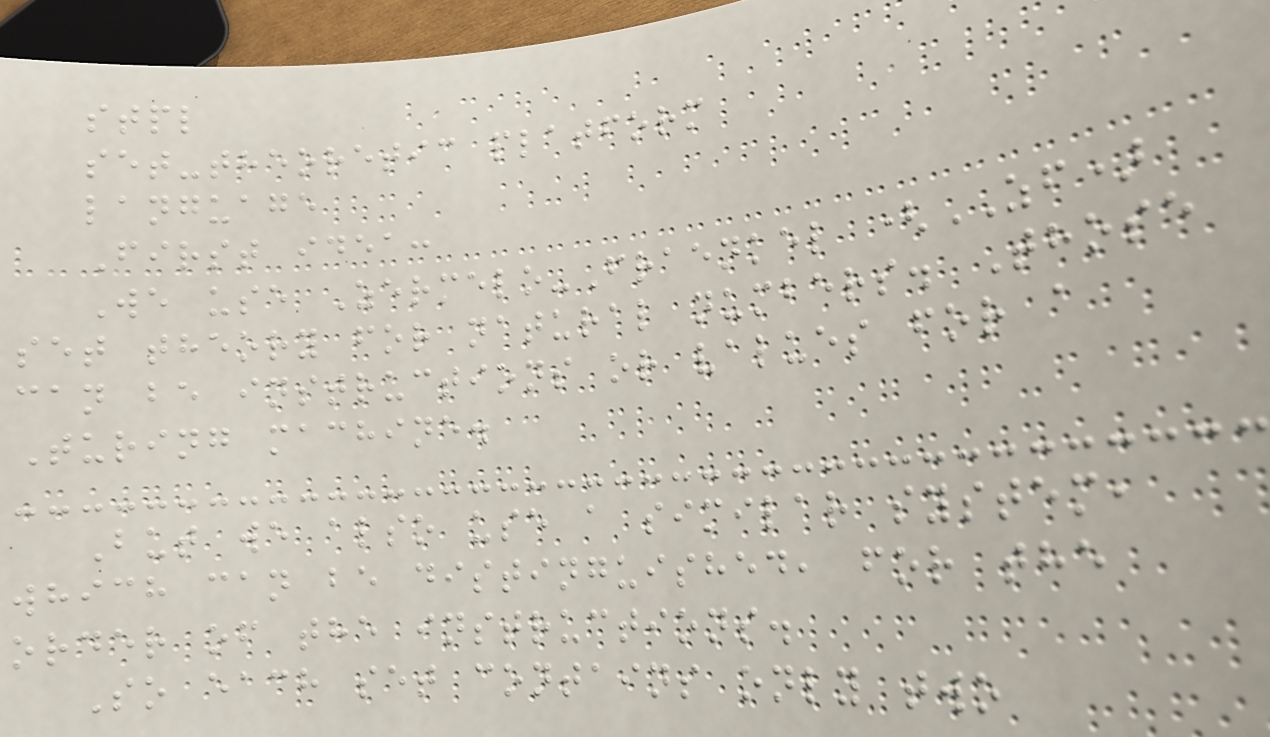stpl
set-theoretic platform
language
First idea:
We use Zermelo-Fraenkel (ZF)
set theory for natural numbers. Those
can be instructions or values for a
Turing machine.
But we also use a similar system,
which can be distinguished, for the
order of the instructions.
So each set contains only two
